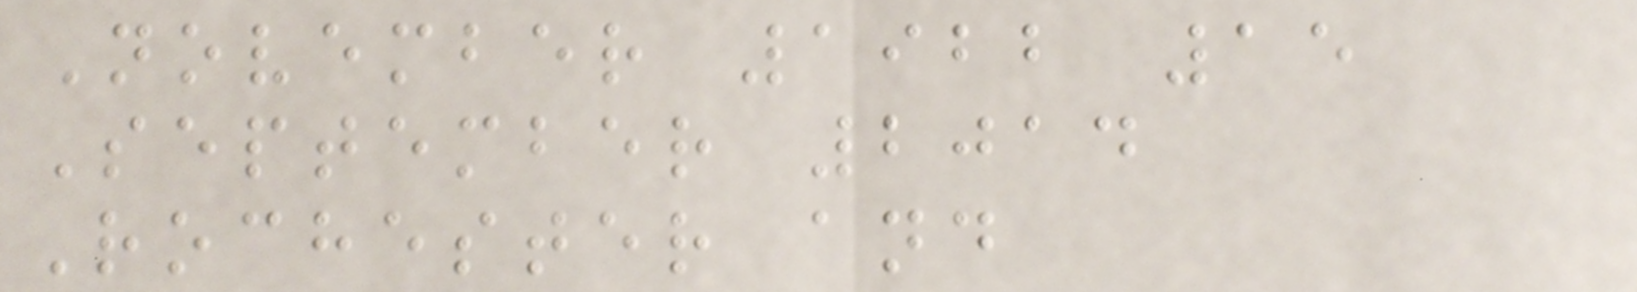November 1922 15
September 2014
Rochester and
